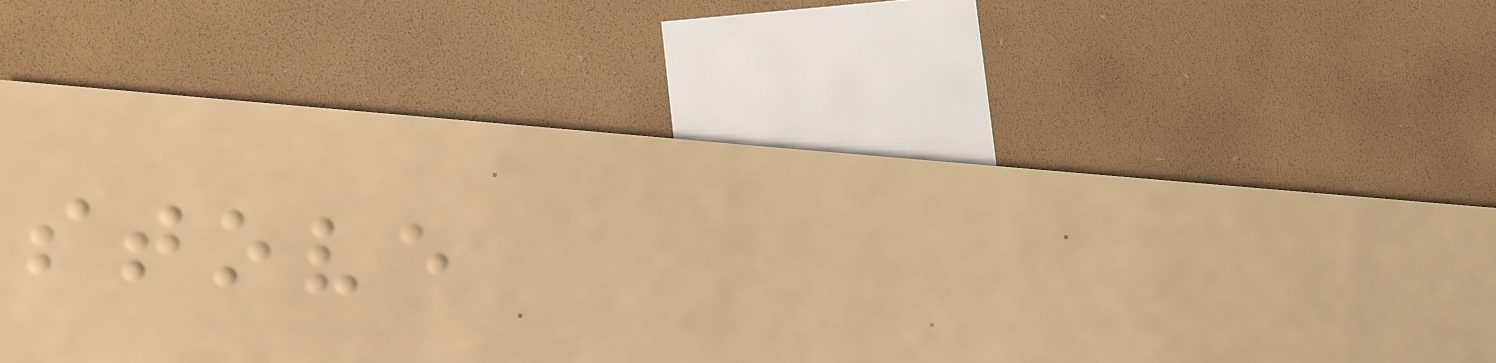stove
